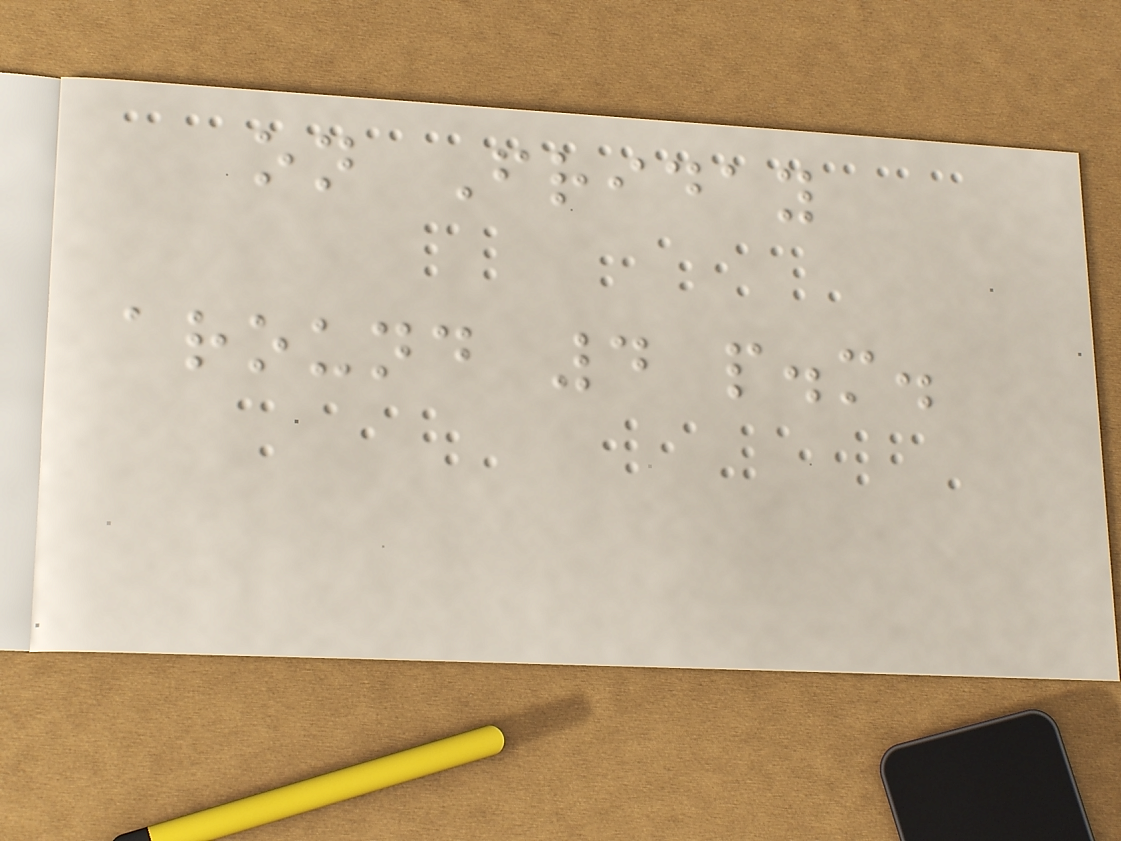on Friday
around 4 p.m.
